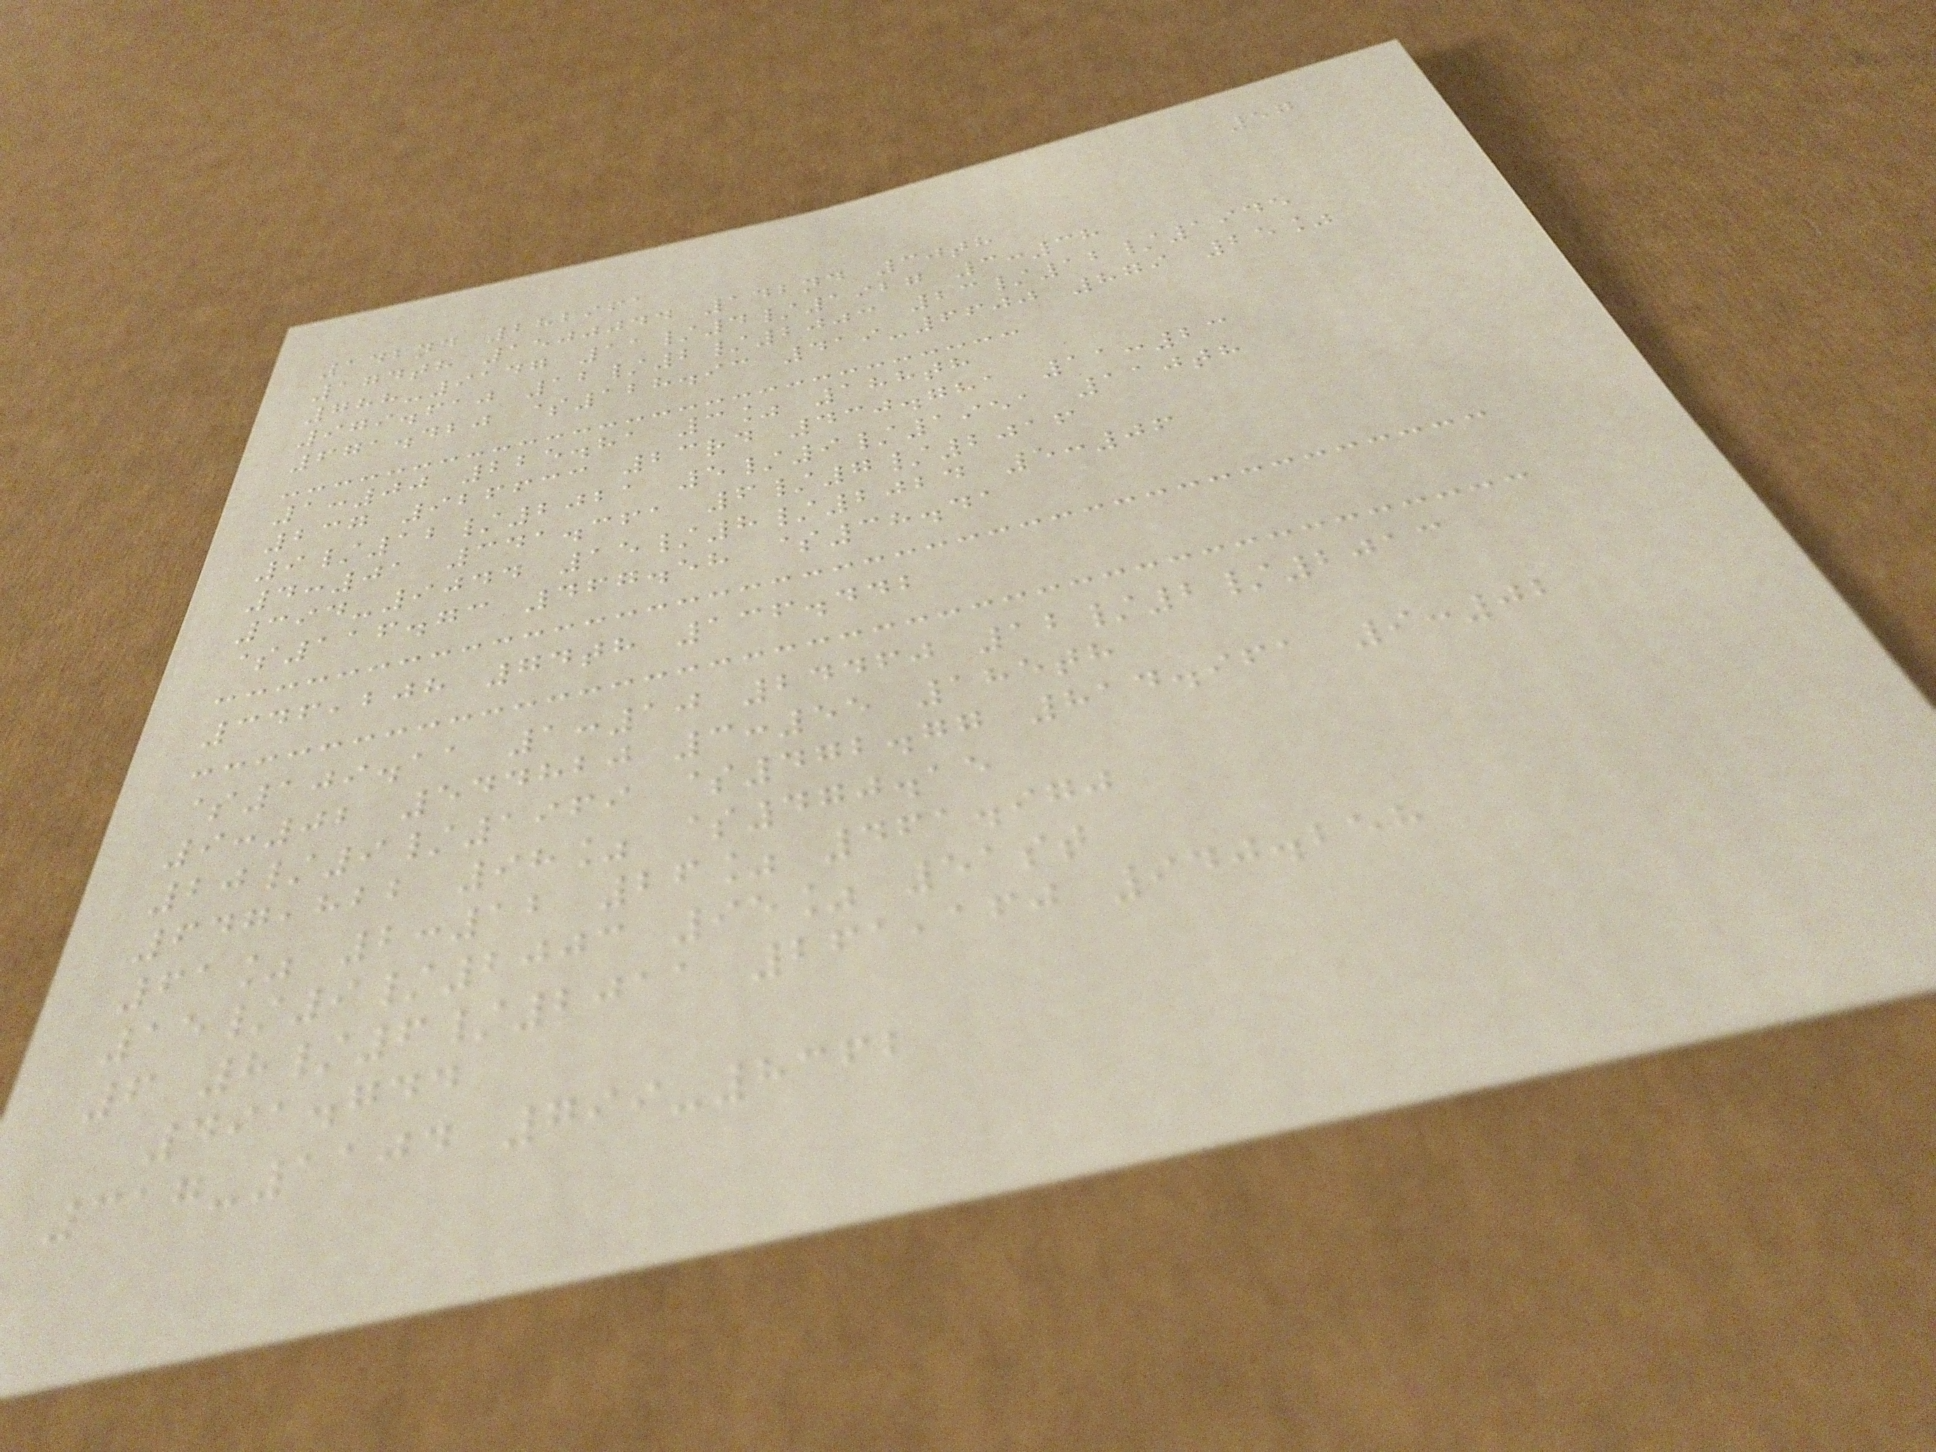57
142nd 282961
174th 1500044 142nd 30th
788-9147 11/4/1927 3:38
979.610 12/2/2003 23/12/1945
671.420 $128.93 419-6600 879 25%
1:00 225.81 3% 188th
237 926633 23rd 430.781 11:23
9/12/2021 5/9/1951 110th
4:01 341.361 6/7/2016
394-9044 15/8/2024 5:06
$116.73 467.58 $38.41
346,208 74th 136.442
$109.11 1:10 24460 12/2/2013
9:02 544820 3:55 185th
20/9/1969 $472.77 814.961 9:02
647,822 98% $470.15
61% 2:12 26% 461.970
15/9/2003 95% 51st
6 8/6/2011 261,160 940.258
491.744
317-1104 799-8362
